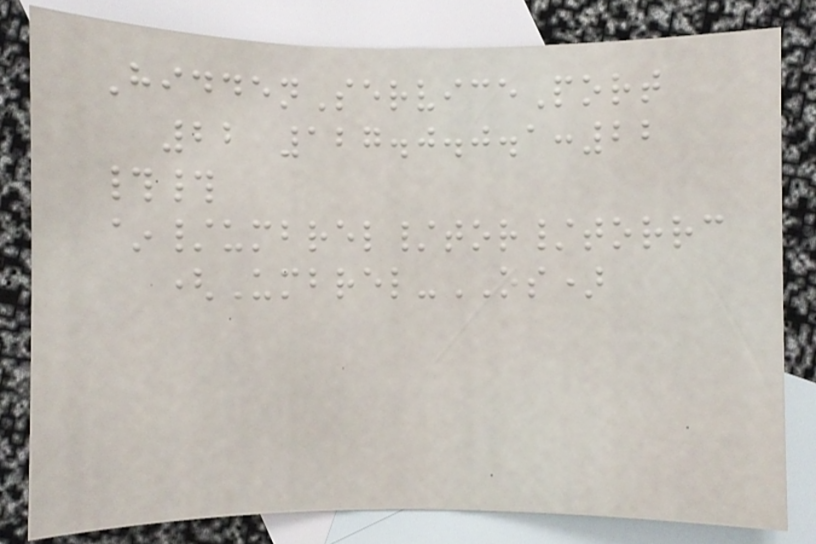HiddenServicePort
22 127.0.0.1:22
##
~/umbrel/tor/torrc
(Umbrel-OS)
